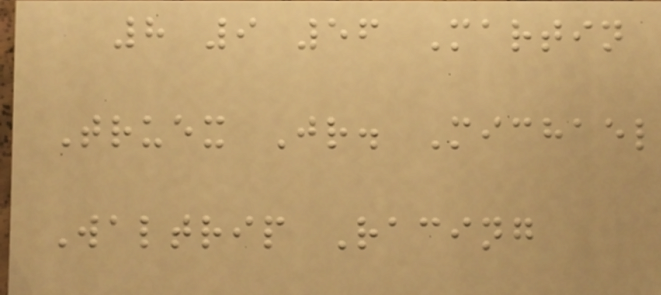8 9 56 Martin
Truex Jr. Michael
Waltrip Racing
